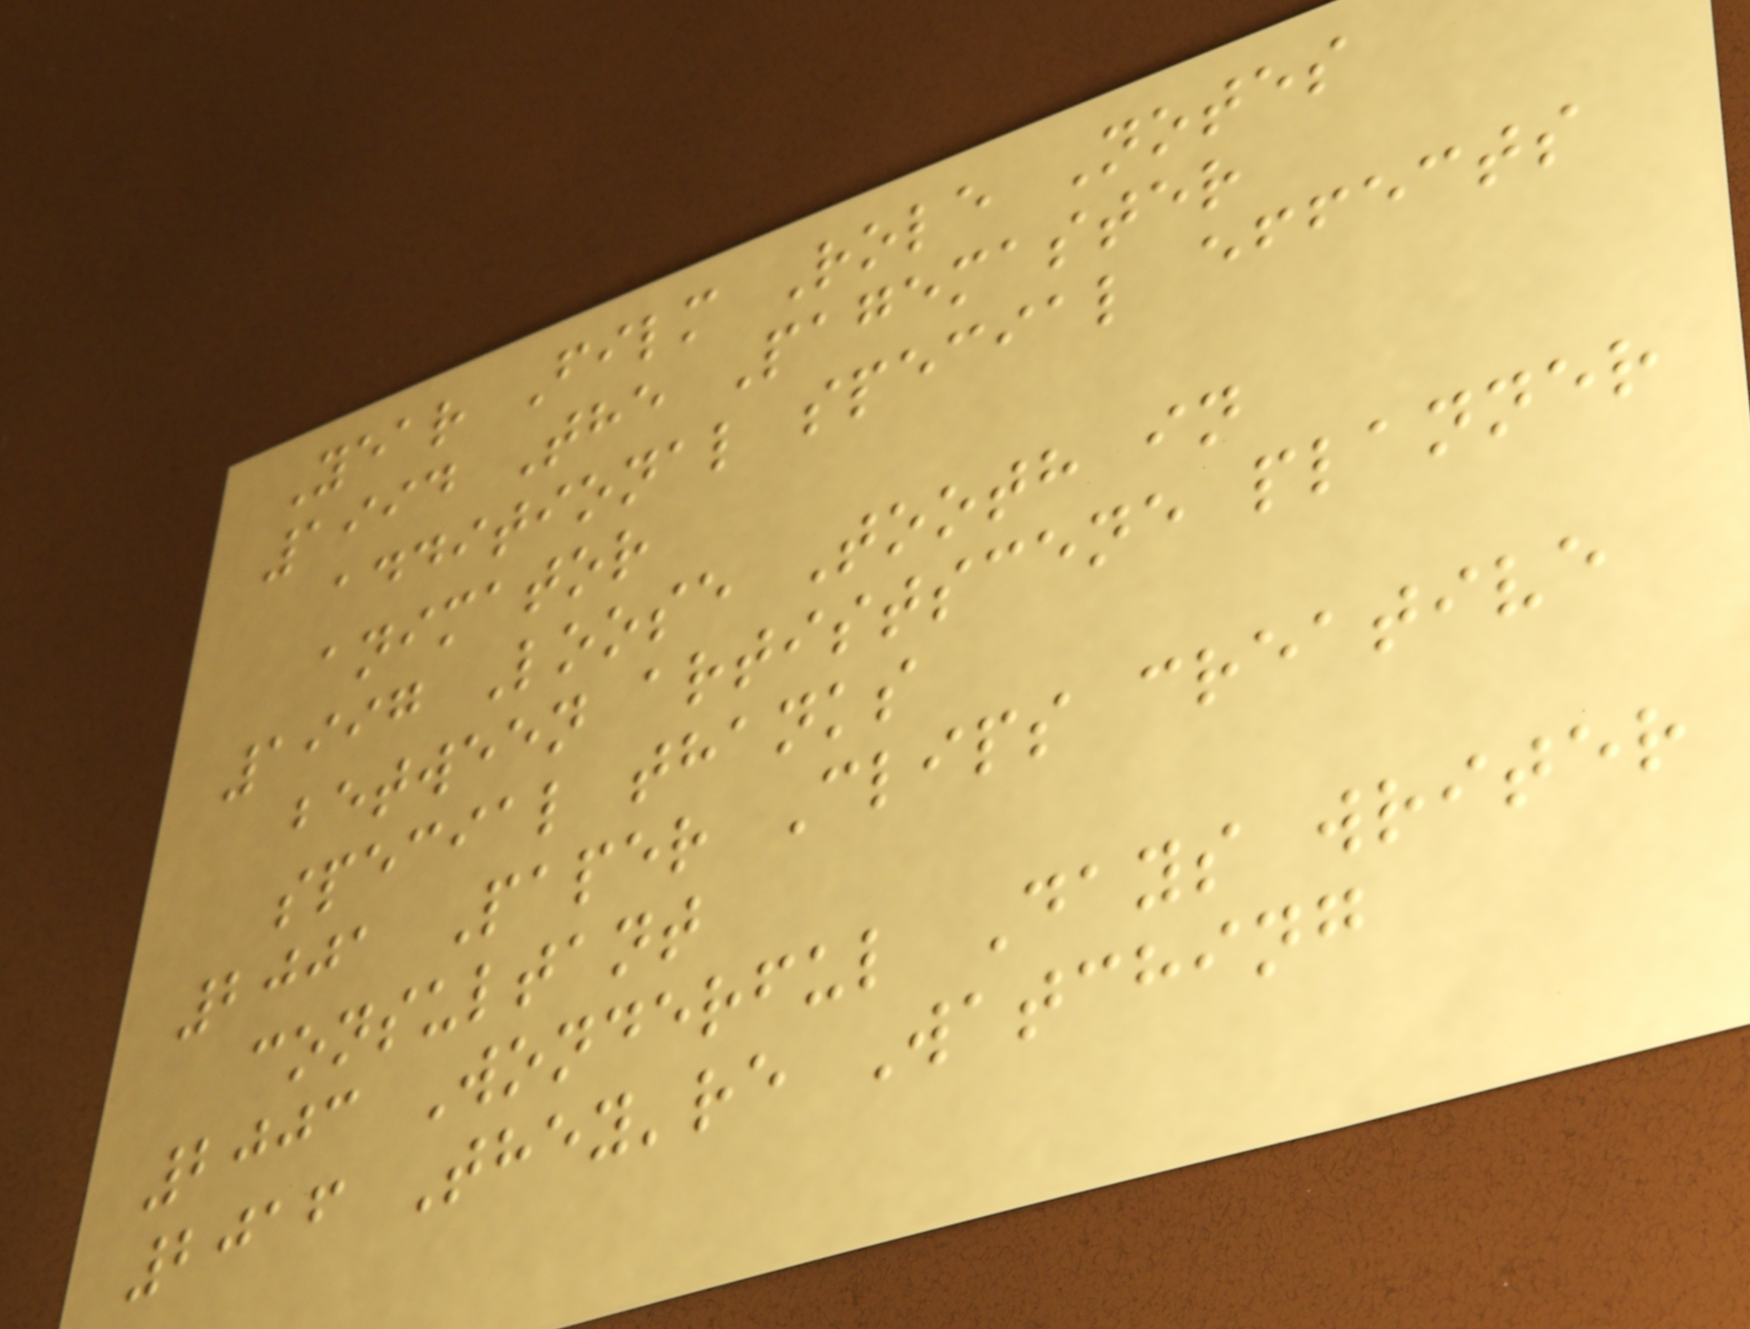Year Film Role Notes
1994 The Pagemaster
additional special effects
animator
1997 Loose Tooth in
between artistscene planner
special thanks
2001 Paper Clips creative
consultant
2003 Wonderful Days writer
2016 They're Watching
